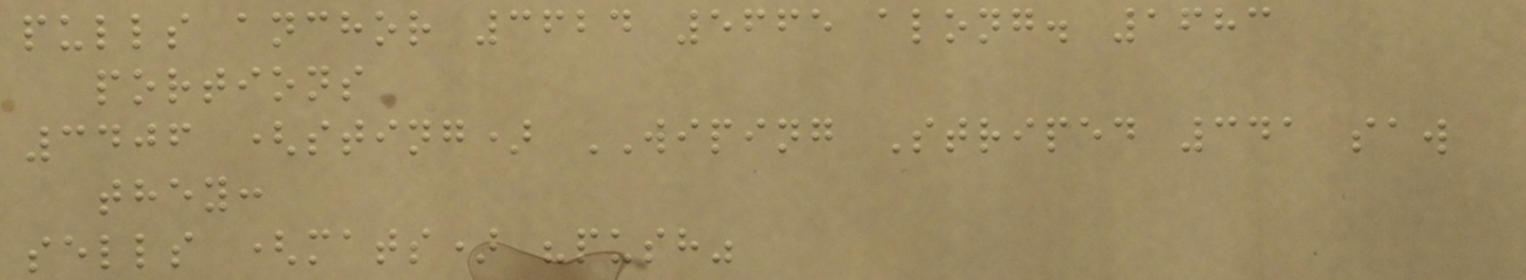pulls anchor 3624 5665 along. 1683
portions
3406 (sting) WIPING Striped 341 saw
they:
sells (mats) "push"
